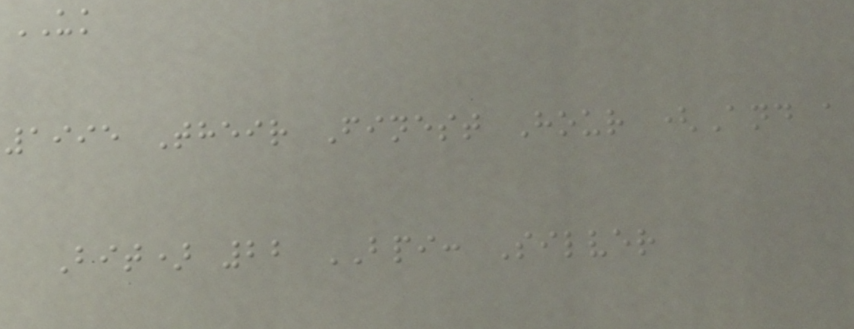UK
1995 Their Finest Hour (And a
Bit) 22 BPI: Silver
